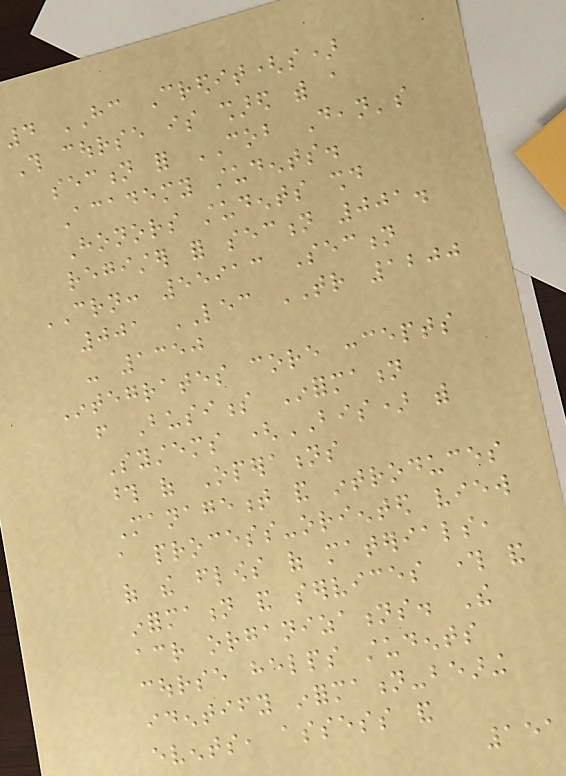4 HC Credit(s)
This course is shared with a
section for COB Dean's
Academy students.
Honors students should
register for section 001.
CRN: 55913 Section
001 LEC TR 1200
- 1350
Integrates core concepts
from Business Information
Systems (BIS) with
those of Operations
Management and introduces
a process-oriented view
of the flows of materials,
information and services through and
across organizations. The
course helps students
identify information-bearing
events, assess and
151
